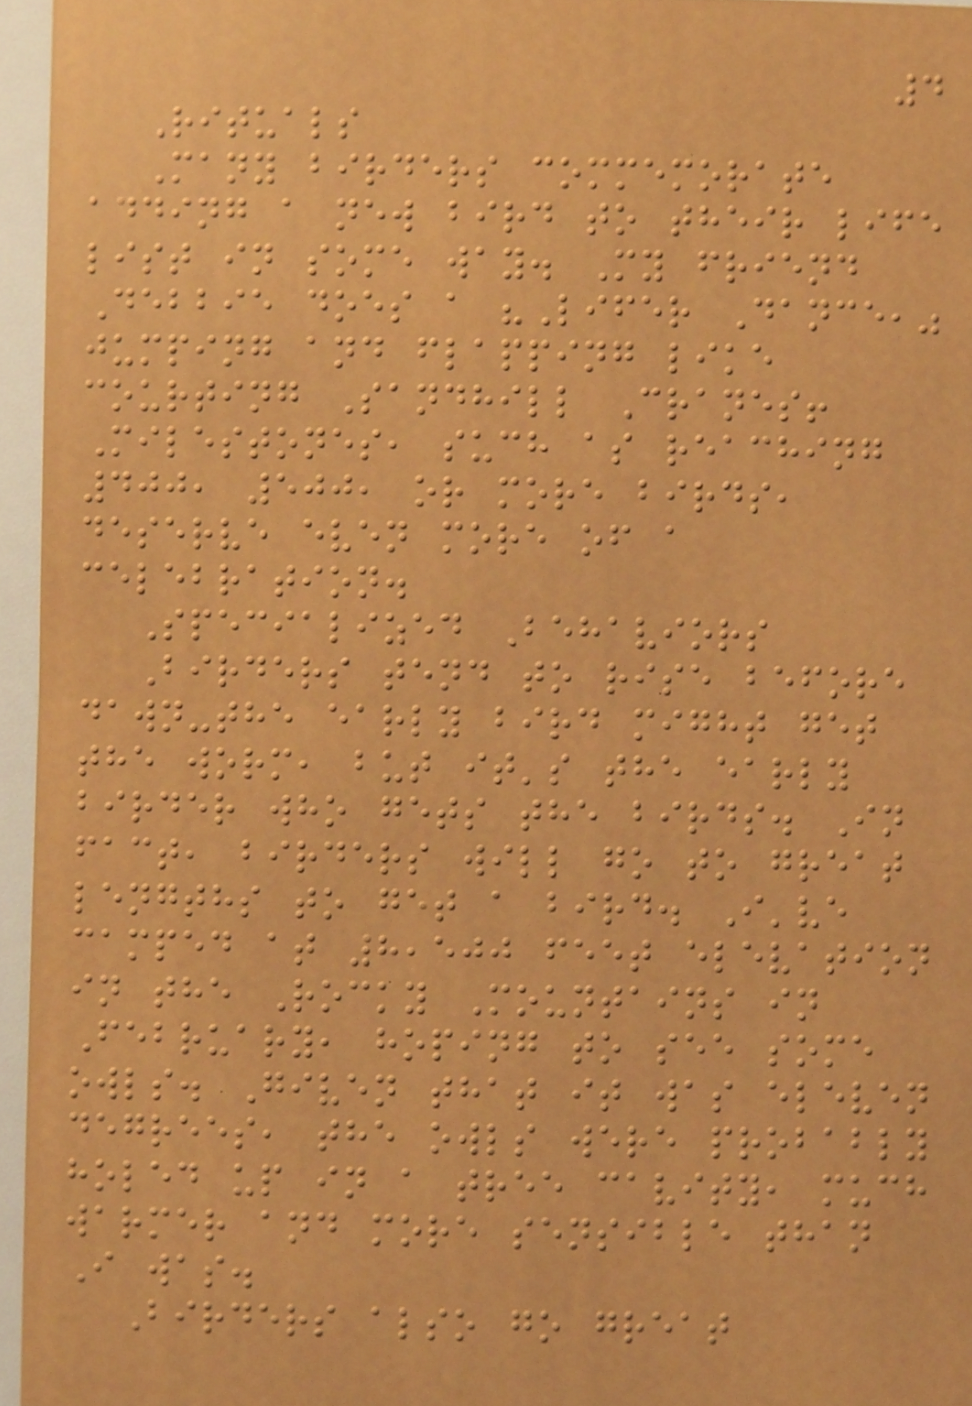4
Rituals
Many birders commemorate
adding a new bird to their life
list in some way. My friend
Debbie does a "Lifer Dance,"
jumping and flapping like
courting Sandhill Cranes!
Milestones, such as reaching
400, 500, or more birds,
deserve even more of a
celebration.
Specialized Behaviors
Birders tend to rise before
dawn-the early bird might get
the worm, but it's the early
birder who gets the birds. In
fact, birders will go to great
lengths to get a bird. I've
camped at 8,500 feet elevation
in the Rocky Mountains in
February, hoping to see some
owls. Given that it was eleven
degrees, the owls were probably
holed up in a tree cavity, much
warmer and more sensible than
I was.
Birders also go great
